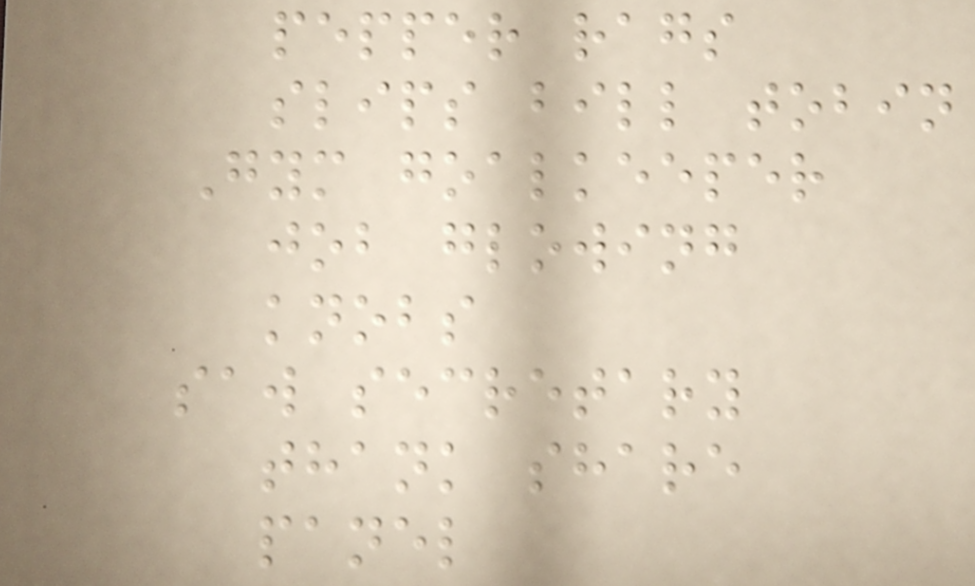pepper rags
slips bill tobin
Gym goalkeeper
job glowing
knobs
saw secretary
thank share
panel
